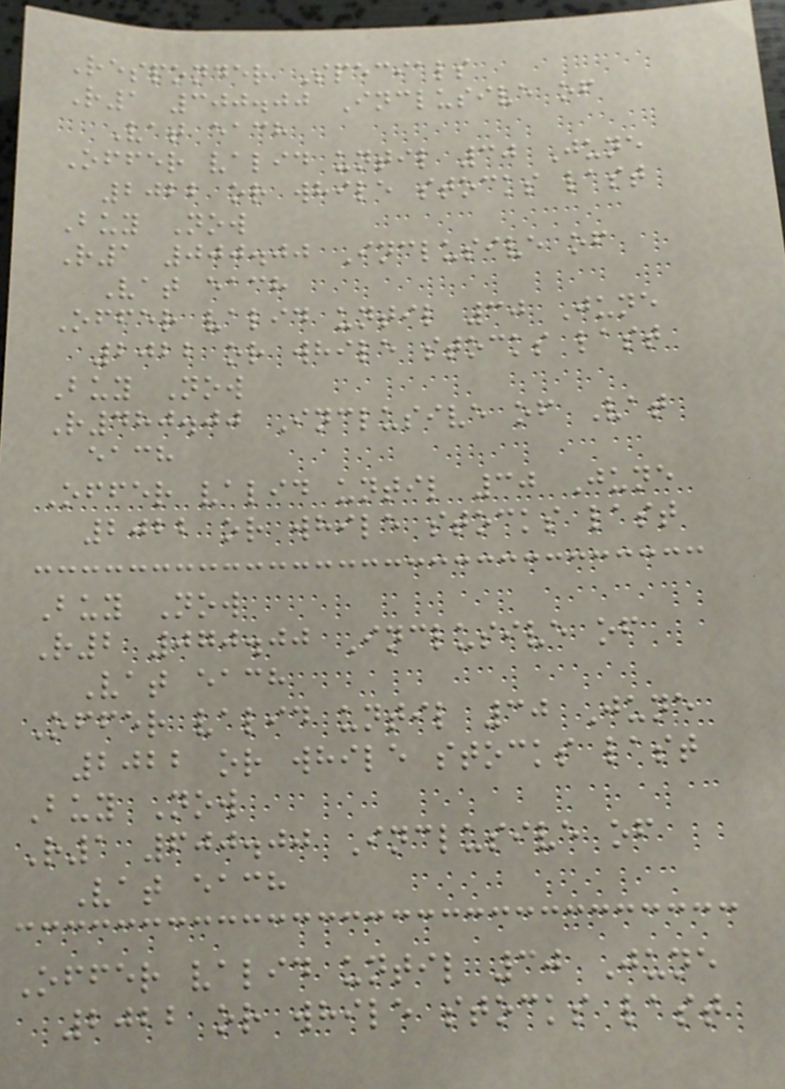Responder Specials
R1 300.00 Inclusive of
Vat each
Offer valid until 30 June
2022 or while stocks last
Buy Now
R1 000.00 Inclusive of
Vat each
Offer valid until 30 June
2022 or while stocks last
Buy Now
R480.00 Inclusive of Vat
each
Offer valid until 30 June
2022 or while stocks last
Buy Now
R2 070.00 Inclusive of
Vat each
Offer valid until 30 June
2022 or while stocks last
Buy Now
R1 600.00 Inclusive of
Vat each
Offer valid until 30 June
2022 or while stocks last
